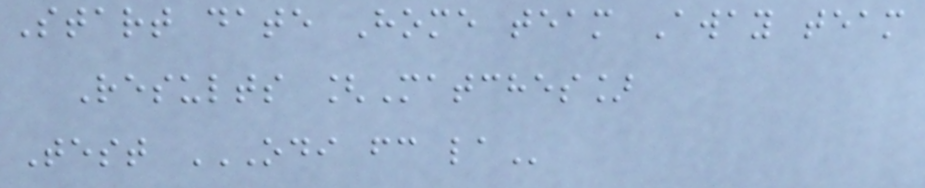Start date Home team Away team
Results [Matches]
Test ODI FC LA
